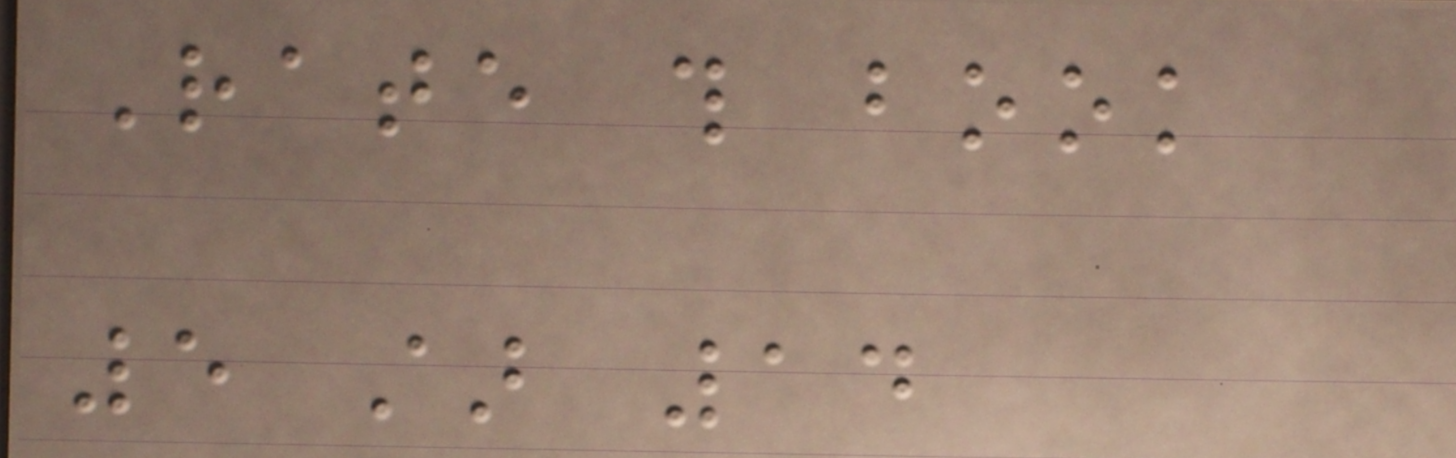Rate this book
5 star 14
